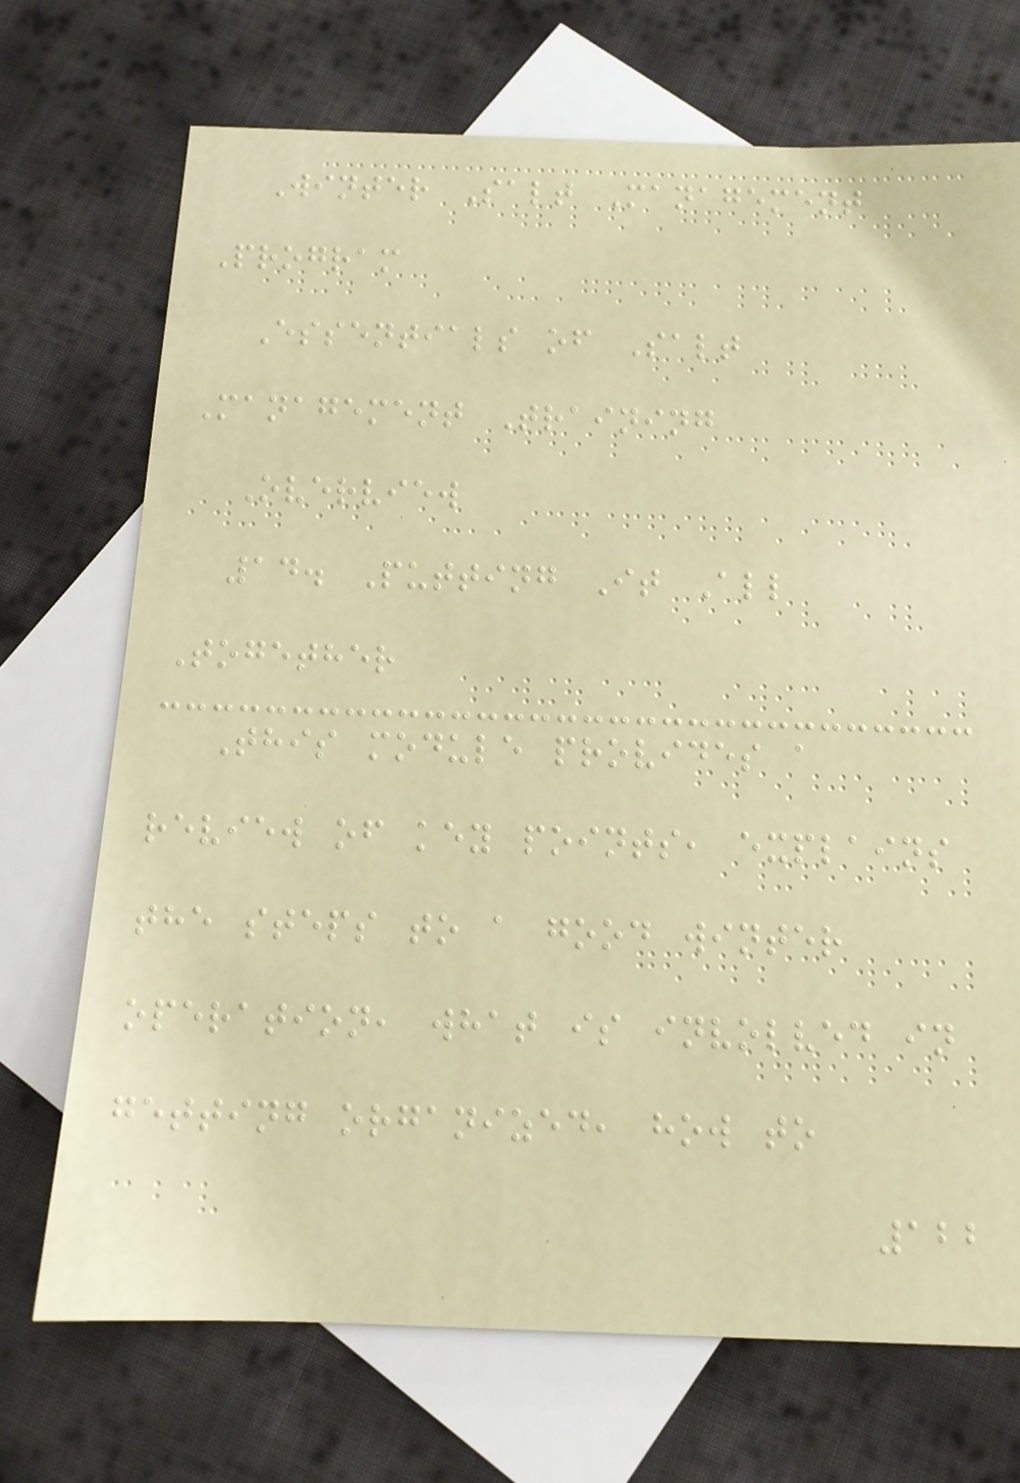Winter Salt Management
Program
Essentials of Salt
Management Training
Overview
14. Putting It All
Together
This module provides a
review of key points, explains
the steps to a good winter
operation, what is involved in
getting organized, how to
122
